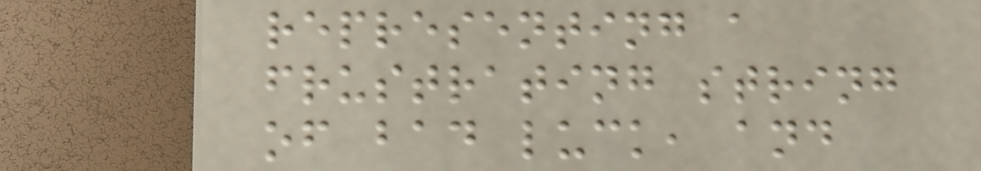representing a
frustrating string
of bad luck, and
